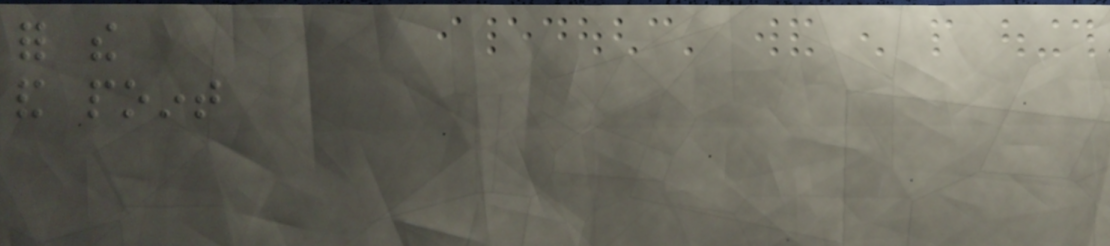for the
and point
